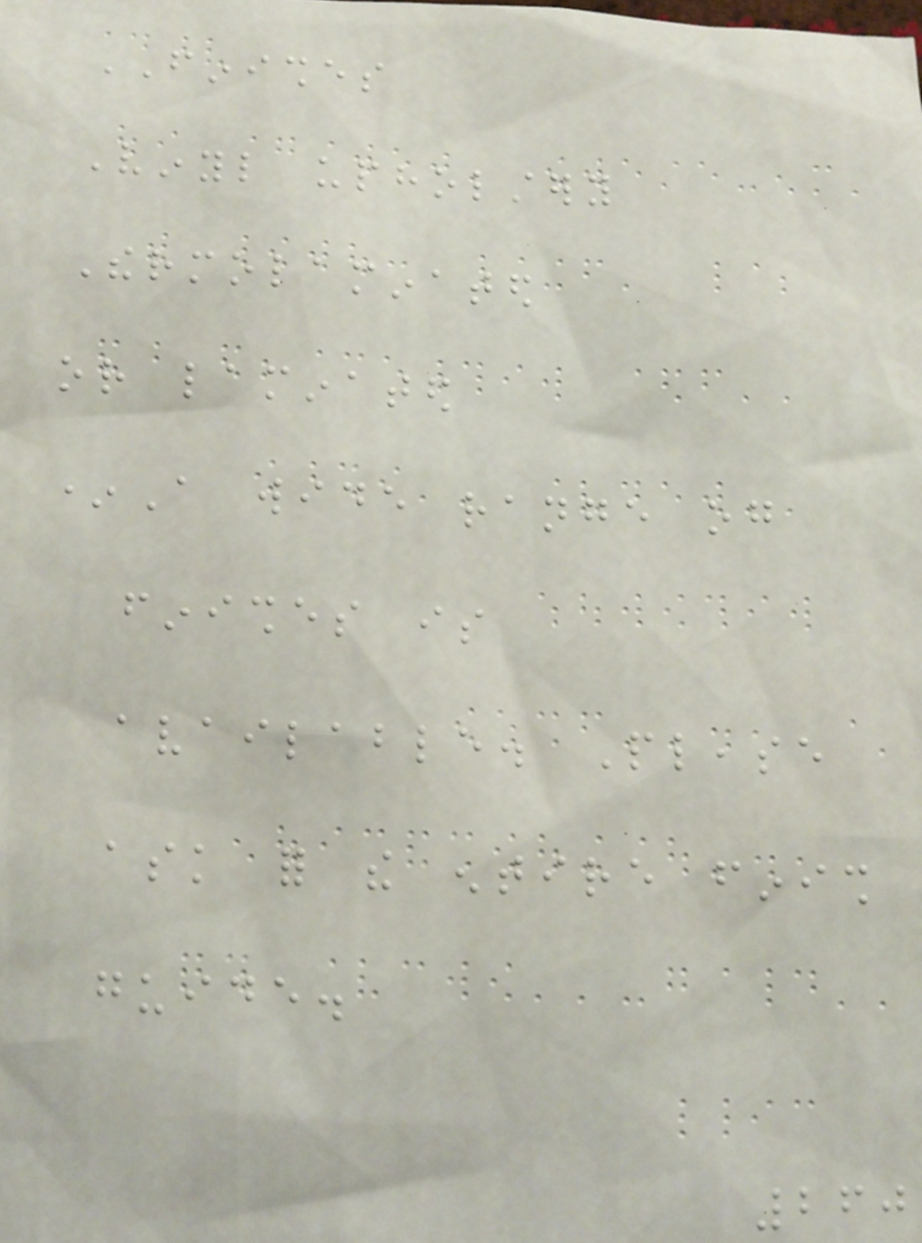FINISHES
Vinyl upholstery
Thermolaminated
or laminated
*A wide range og
finishes is
available. Please
ask for the entire finish
guide.
260
